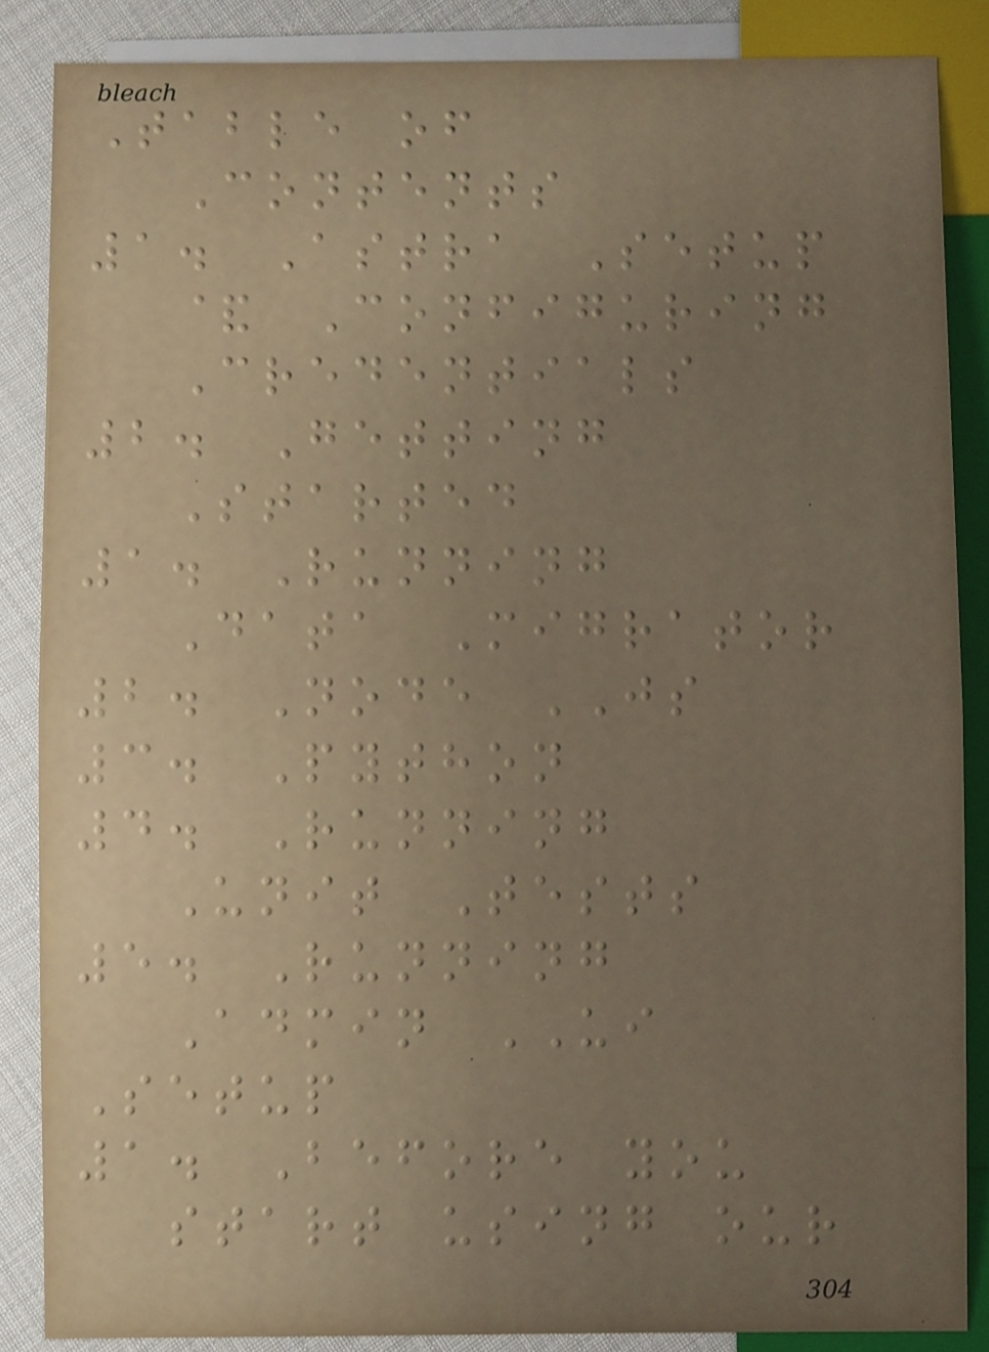Table of
Contents
1. Astra Setup
& Configuring
Credentials
2. Getting
Started
1. Running
Data Migrator
2. Node JS
3. Python
4. Running
Unit Tests
5. Running
Admin UI
Setup
1. Before you
start using our
